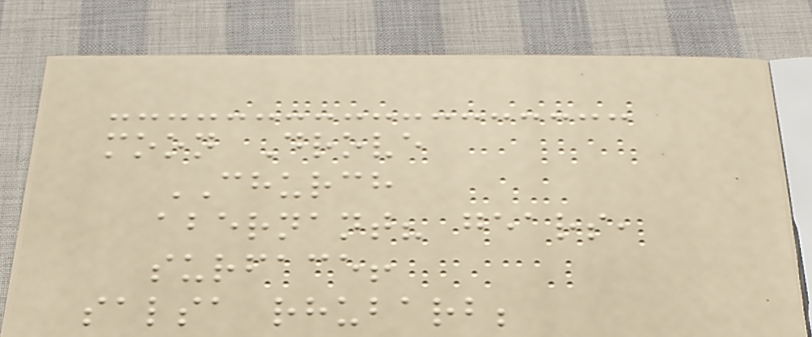moon Drove
CHURCH
abernant? gears,
surface!
salsa rhubarb;
